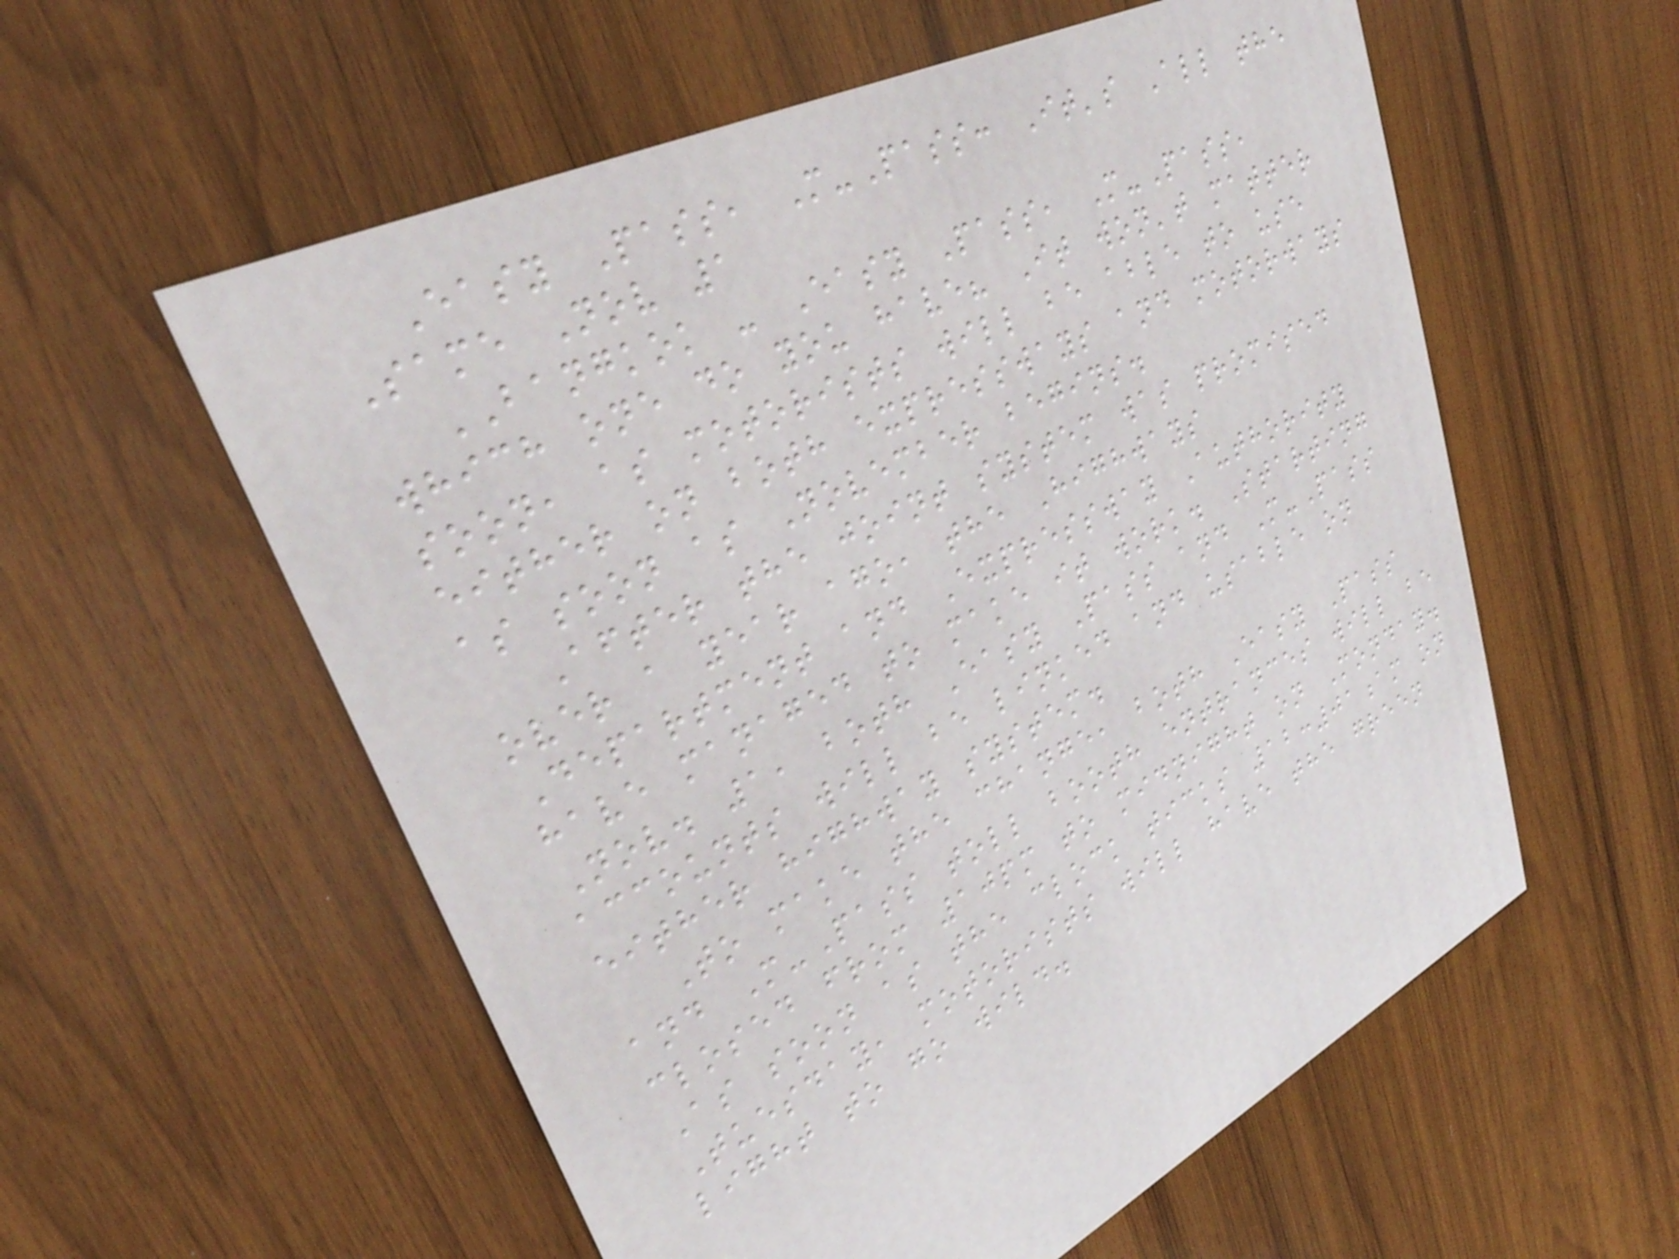Easy Pass, M-Pass: It's All the
Same Nov 1
BANGKOK - Easy Pass, M-Pass,
which one do you have? It won't matter
soon, as motorists will be able to use
either on both expressways and motorways
as soon as November begins.
After the joint system was promised
over a year ago, the Highways
Department and Expressway Authority
have managed to make it work. Starting
Nov. 1, both Easy Pass and M-Pass
accounts will be linked and usable on
either highway system.
To make the change, both Easy Pass
and M-Pass toll booth entrances will be
closed from 10pm to midnight on Monday.
As soon as the clock ticks 12:01am on
Tuesday, motorists will have the green
light to go wild.
